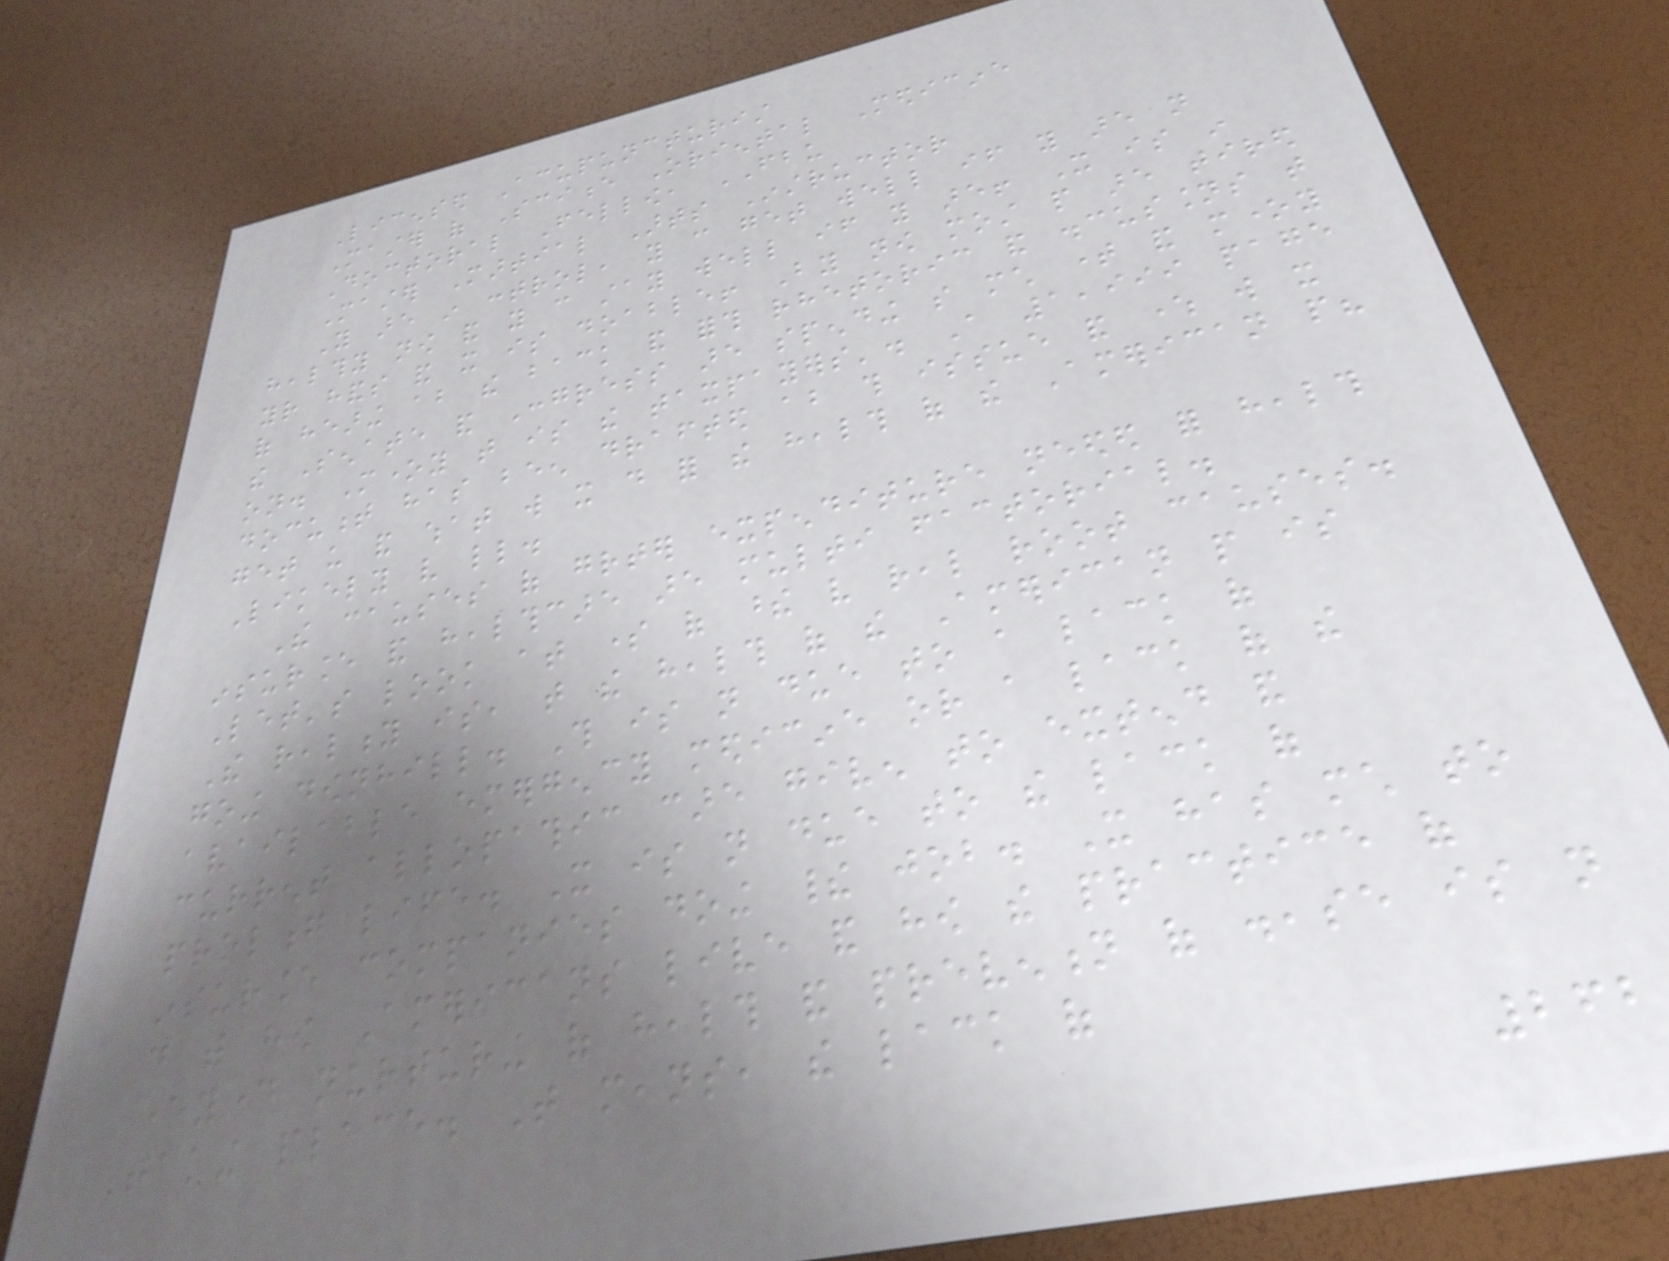Licensed Acupuncturist
Master of Science Oriental Medicine
Doctoral Fellow, FBU
Master Martial Arts Instructor
You are in control, you can get well if you are not
healthy now and you can stay well if you are! It is in
your hands and it is doable! By now most people are tired
of hearing about the back and forth rhetoric and discussions that
the Senate and Congress are spending so much time and money
on. Money that is the taxpayers'. A 1,999 page
document has been drafted about this issue and where will it
get us and what will it do for the health of the American people?
Likely very little.
The causes of greater expenditure needed for health
insurance and healthcare are multi factorial.
Let's look at some of these very real root causes.
The reality is, that the health of the American people is
going downhill. This is not due to a lack of
available emergency medicine or a lack of the
current allopathic care given to extend and
prolong life. It is not due to the lack of
insurance companies doing their job. It has much to
do with how Americans live and how the practice of
everyday nurturing of health and prevention of disease is not
taking place. That means, the lack of
262
